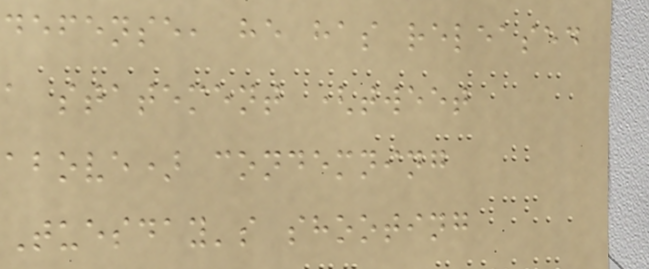defense, he has released
a statement (tweet
above) condemning
Tuesday's shooting
